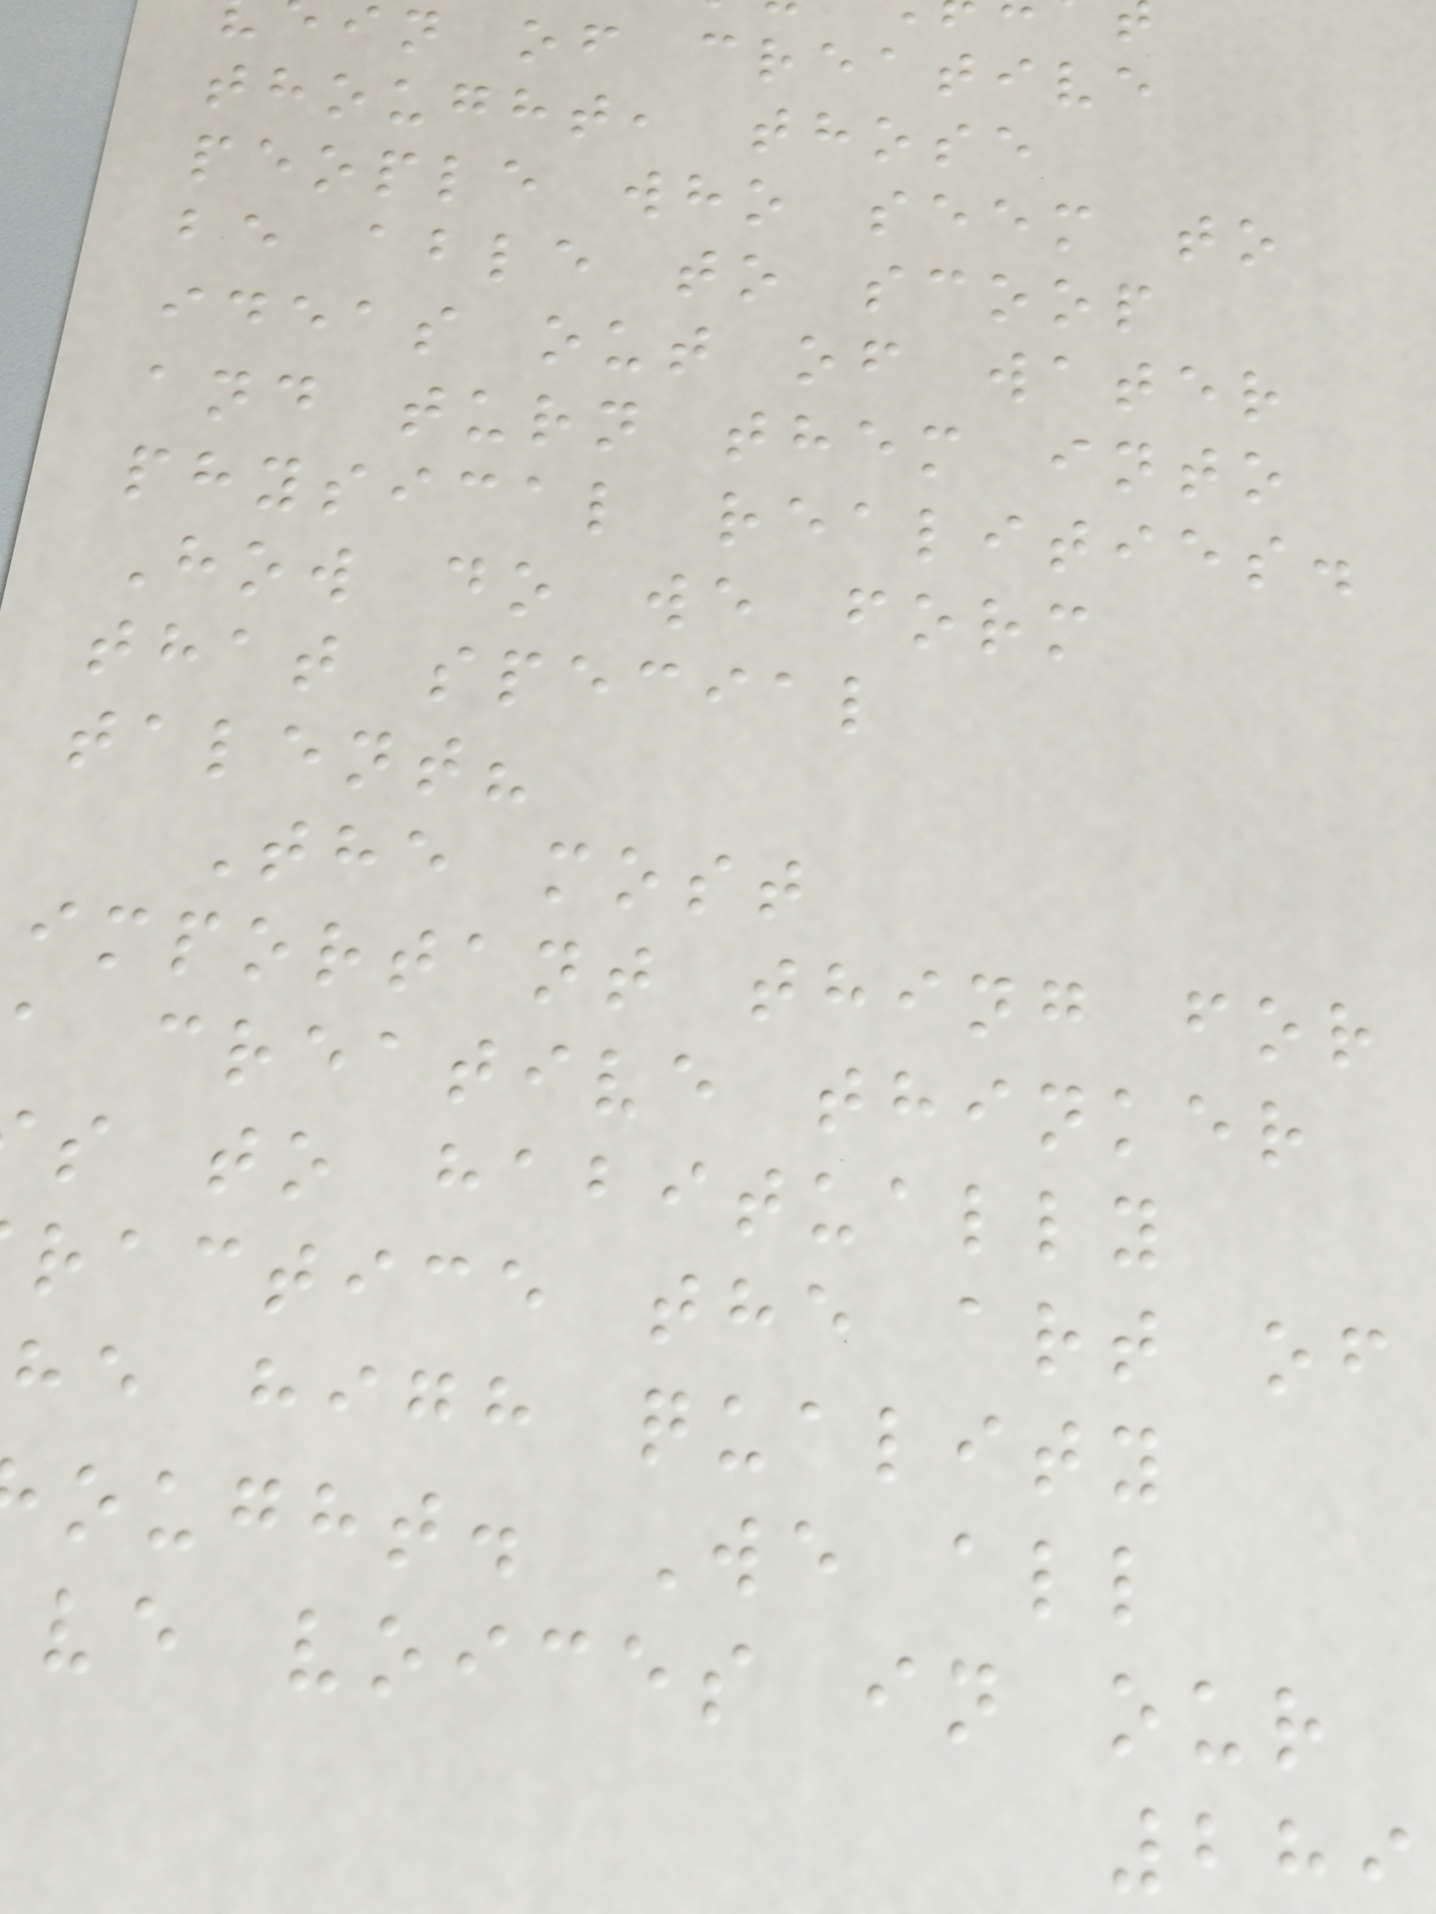in of creative
thought, those
people who seem to
be able to scoop
ideas out of water
and turn them into
physical realities.
How do we form
that special
talent?
The most
important thing for
a creative thinker
s to habitually
ractice the art of
he high quality
ought. We all
ve voices in our
289
